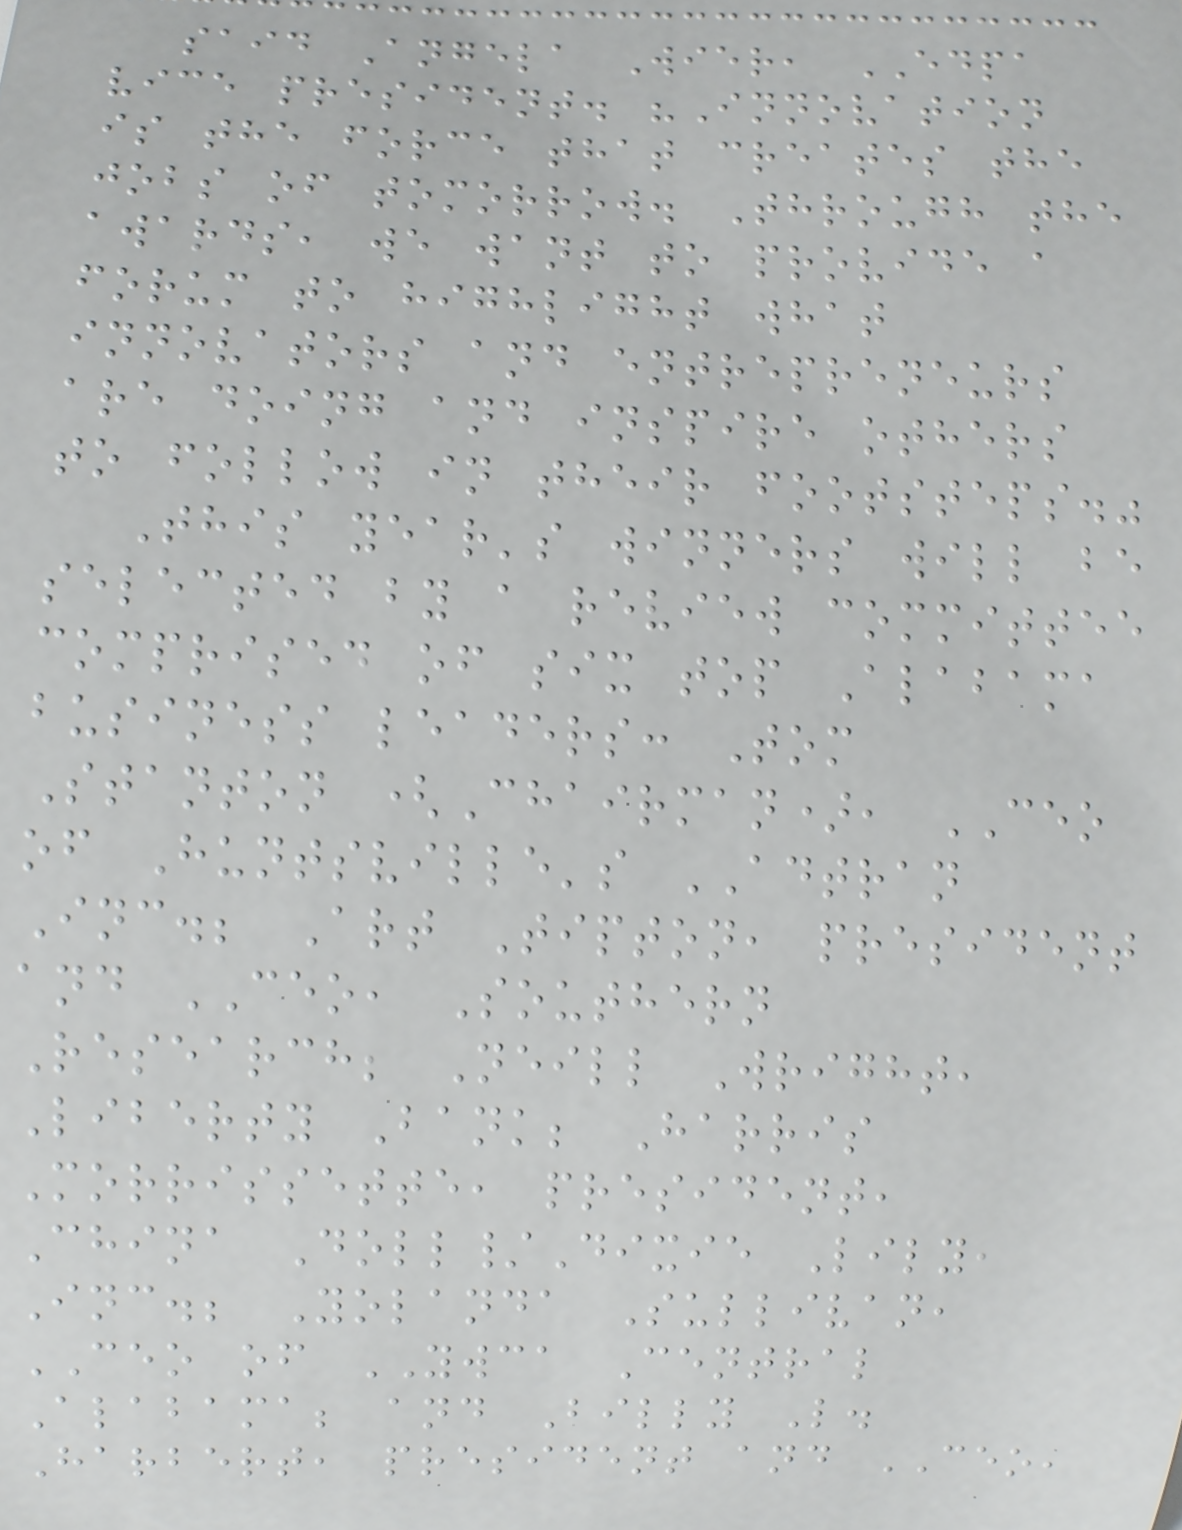said Angela Wier, EDPA
vice president. "Innovation
is the force that creates the
jobs of tomorrow. Through the
awards, we want to provide a
forum to highlight what
innovators and entrepreneurs
are doing and inspire others
to follow in their footsteps."
This year's winners will be
selected by a review committee
comprised of six top Alabama
business leaders: Tom
Stanton (Chairman), CEO
of Huntsville's ADTRAN
Inc.; Art Tipton, president
and CEO, Southern
Research; Neill Wright,
Liberty Bank; Harris
Morrissette, president,
China Doll/Dixie Lily,
Inc.; Yolanda Sullivan,
CEO of YWCA Central
Alabama; and Billy L.
Harbert, president and CEO,
